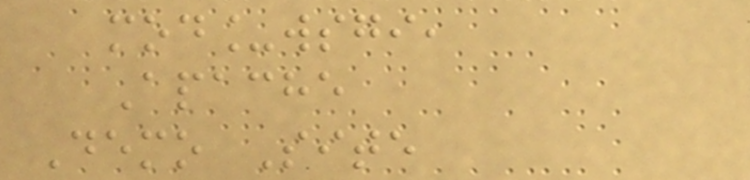mod_wsgi,
Apache
Demo Site
